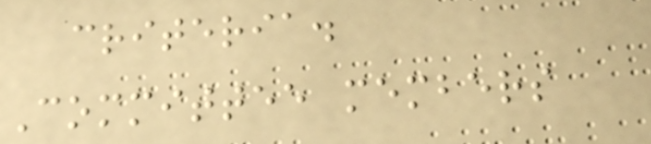criteria.
Committee members
